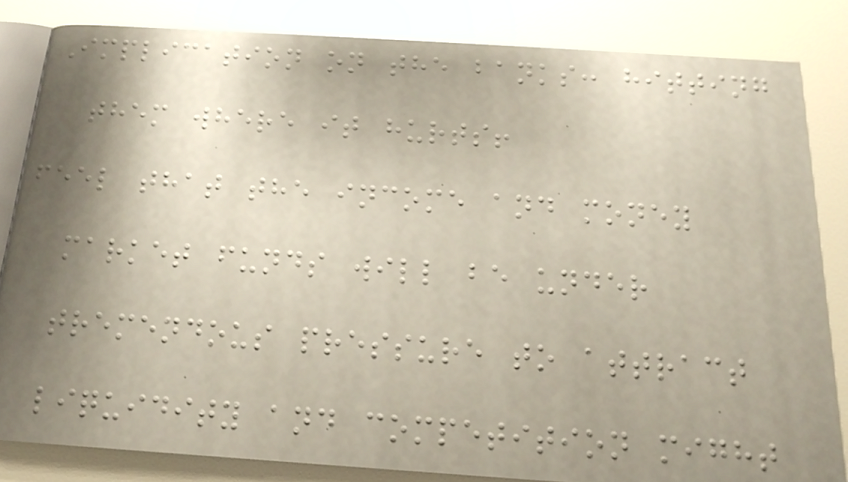Implication on the banks: hitting
them where it hurts!
feel that the income and money
market funds will be under
tremendous pressure to attract
liquidity and competition might
